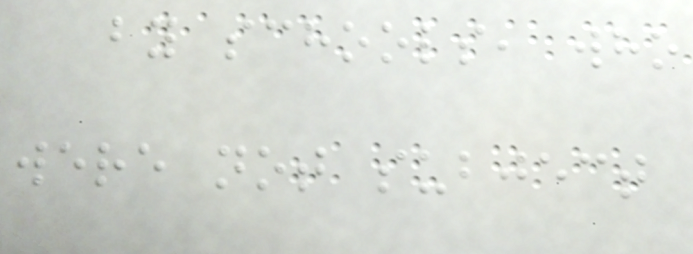by schools, who
were not subject
